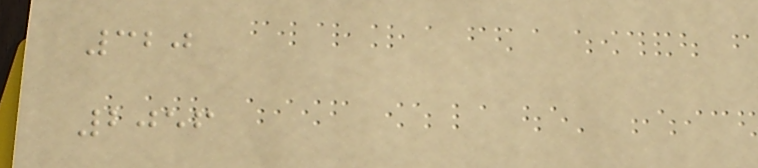320
2056
